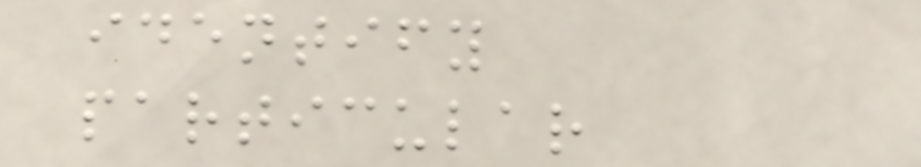identify
particular
